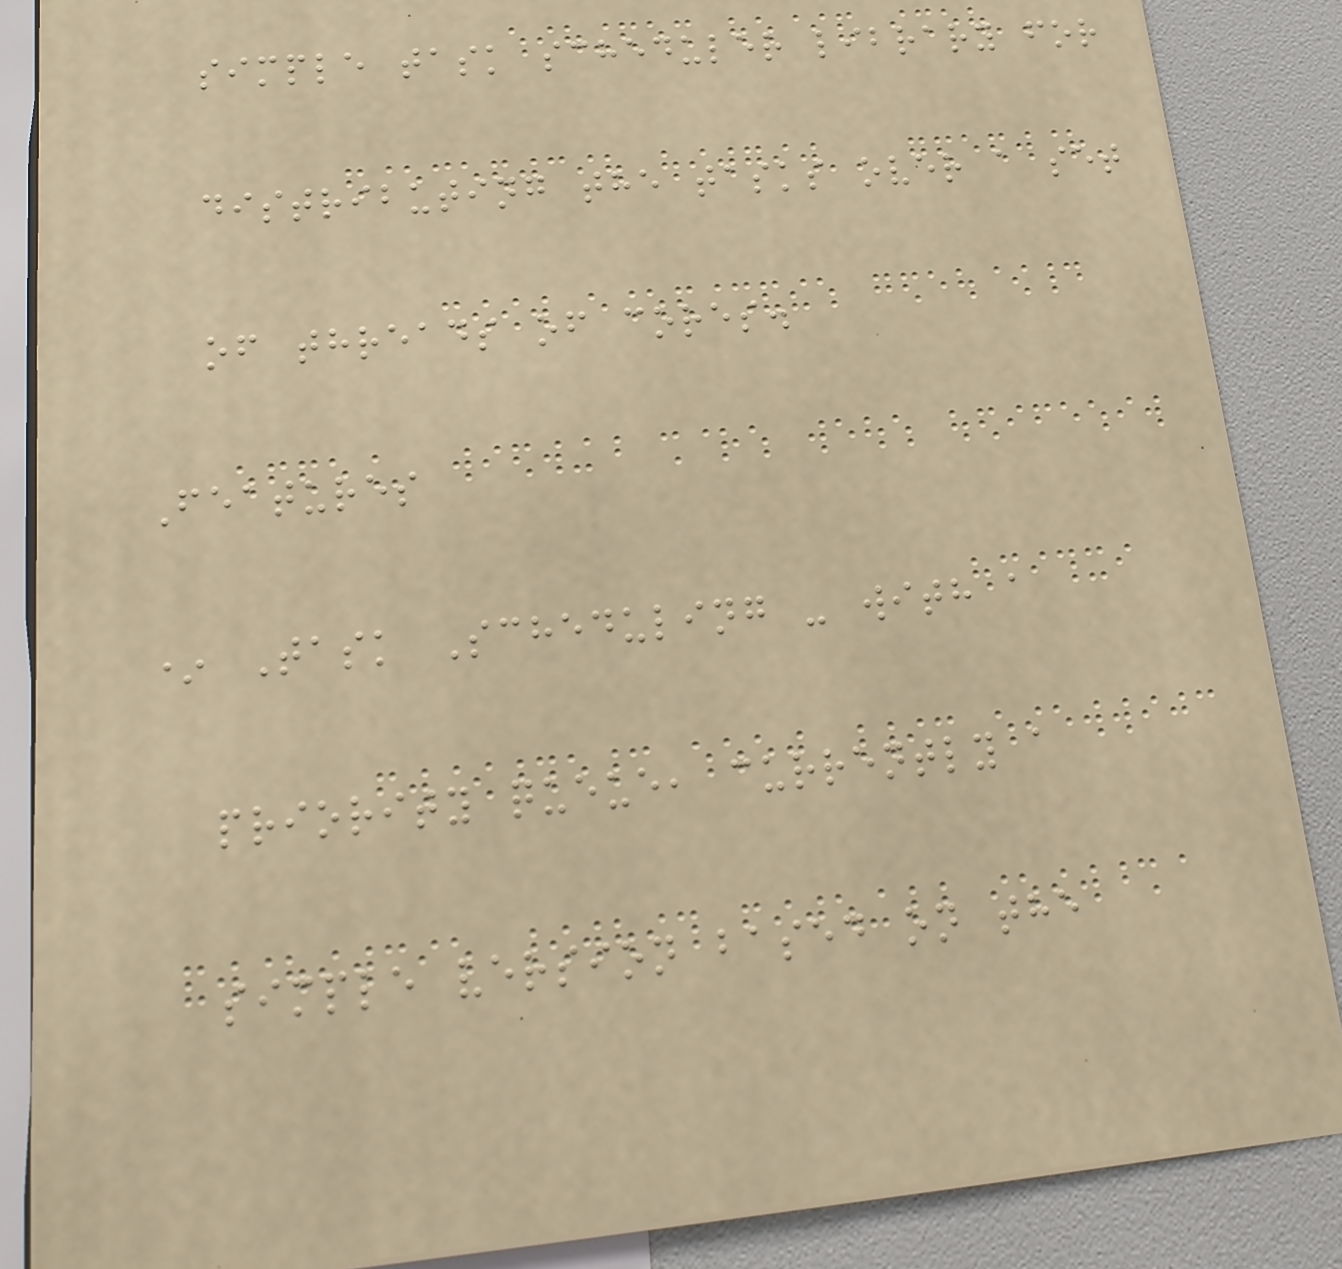simple task scheduler library for
distributing the tasks over a set
of threads of cores.
Features
* Task Scheduling - with a
priority queue, currently a
simple version based on the
